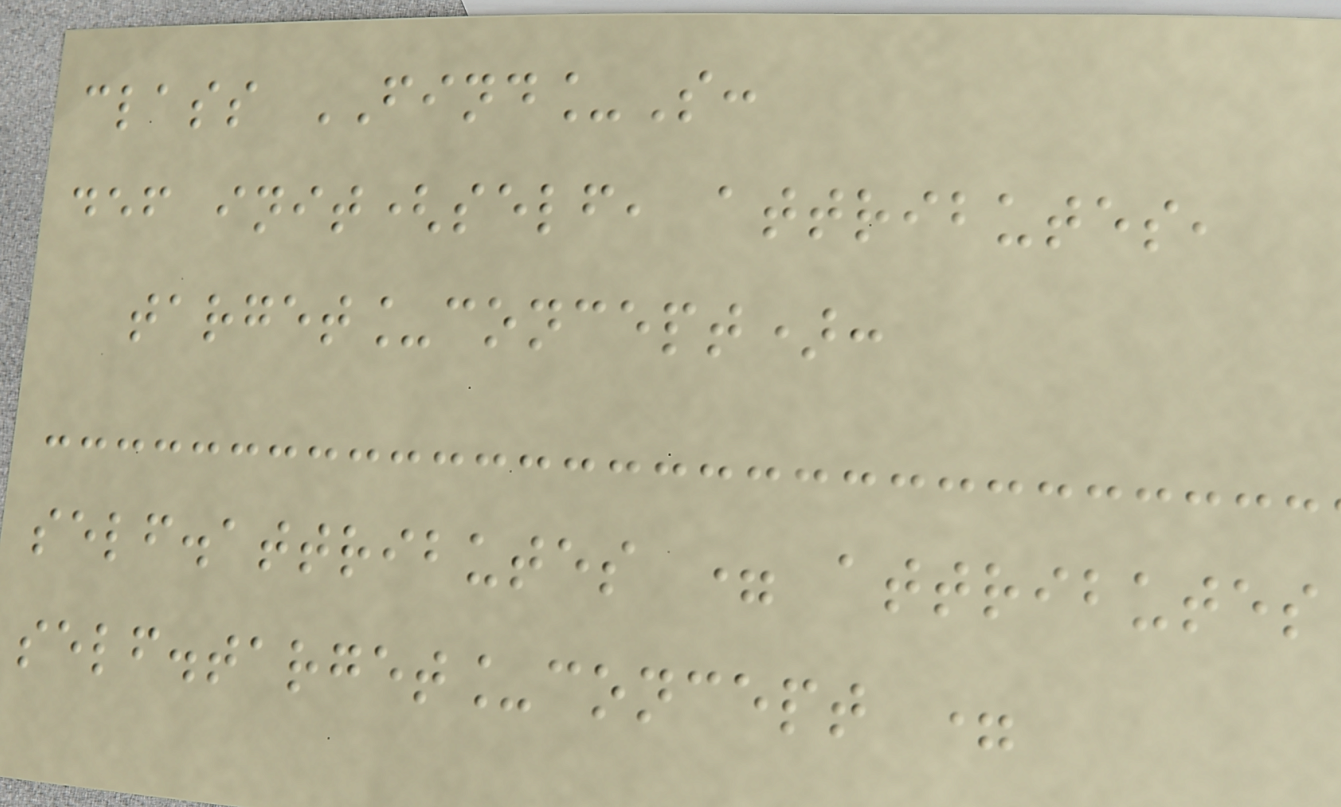class FIND_S:
def init(self, attributes,
target_concept):
self.attributes = attributes
self.target_concept =
